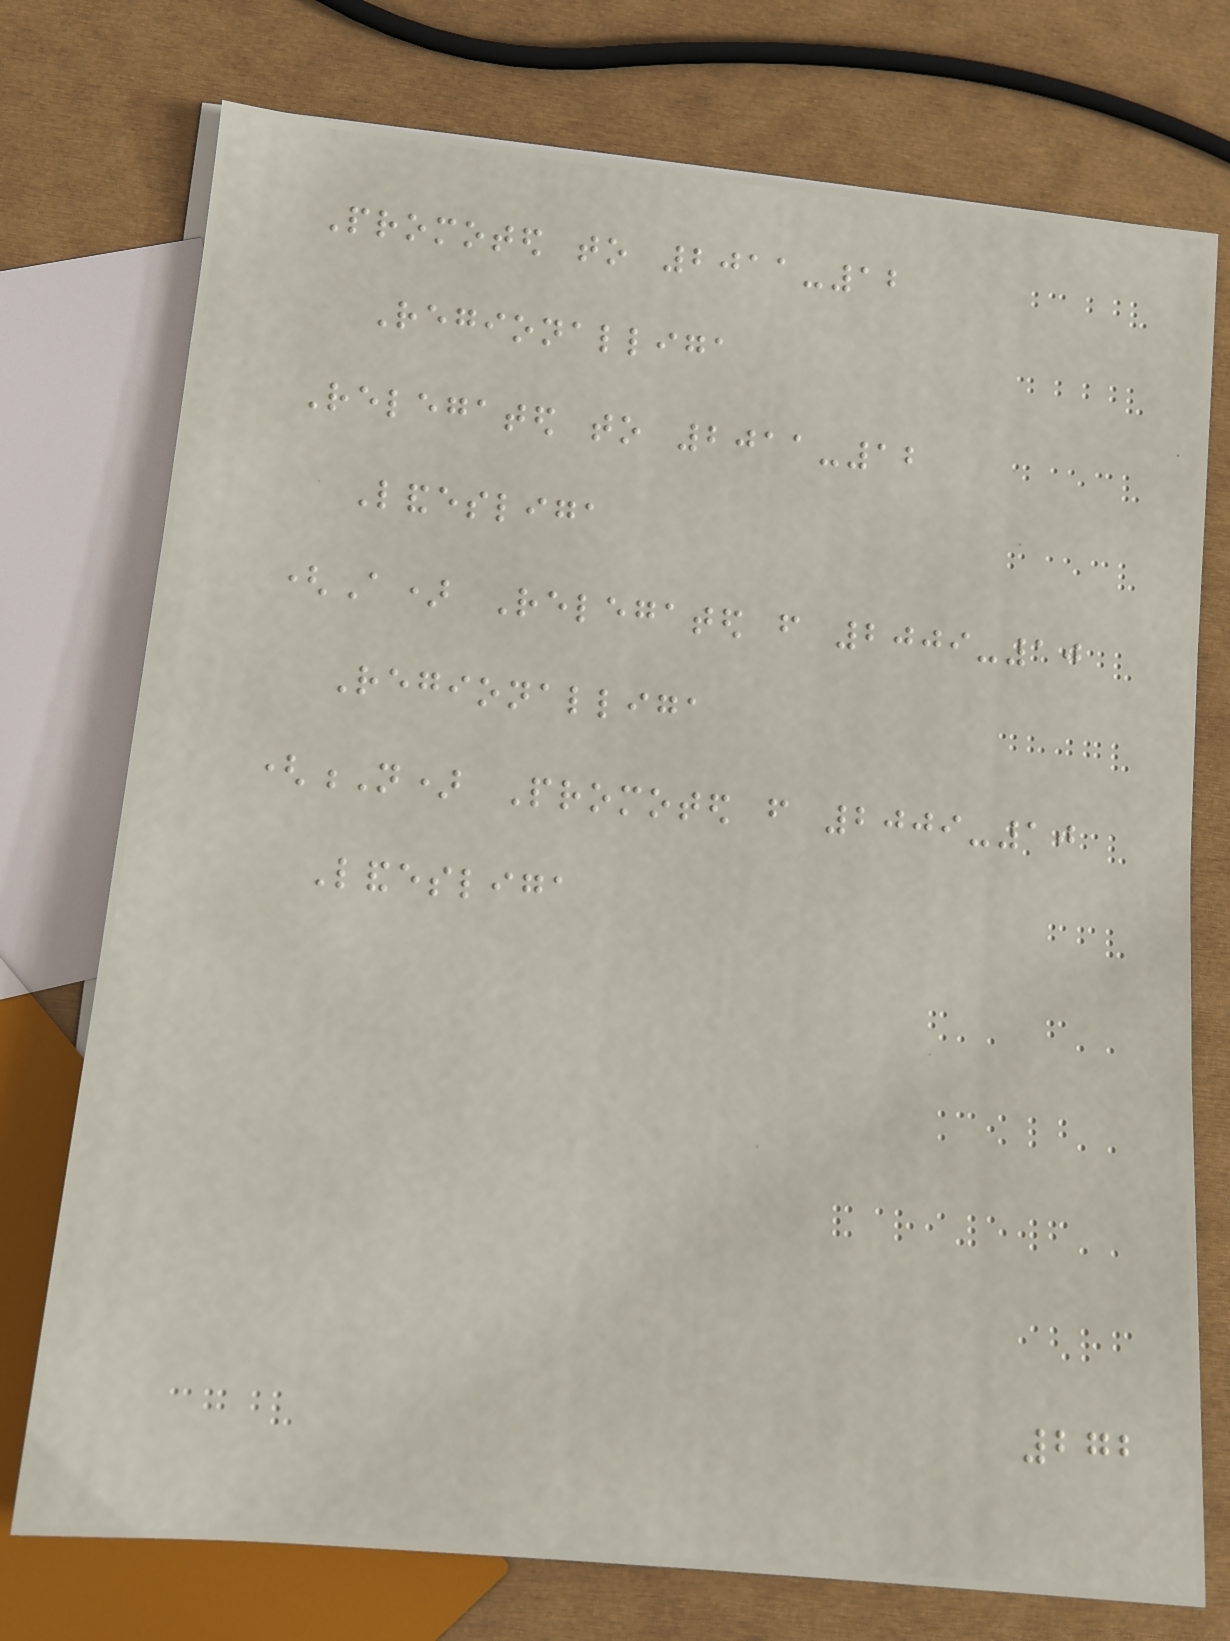Promoted to 2011-12
Regionalliga
Relegated to 2011-12
Landesliga
(A) Relegated from 2009-10
Regionalliga
(N) Promoted from 2009-10
Landesliga
272
